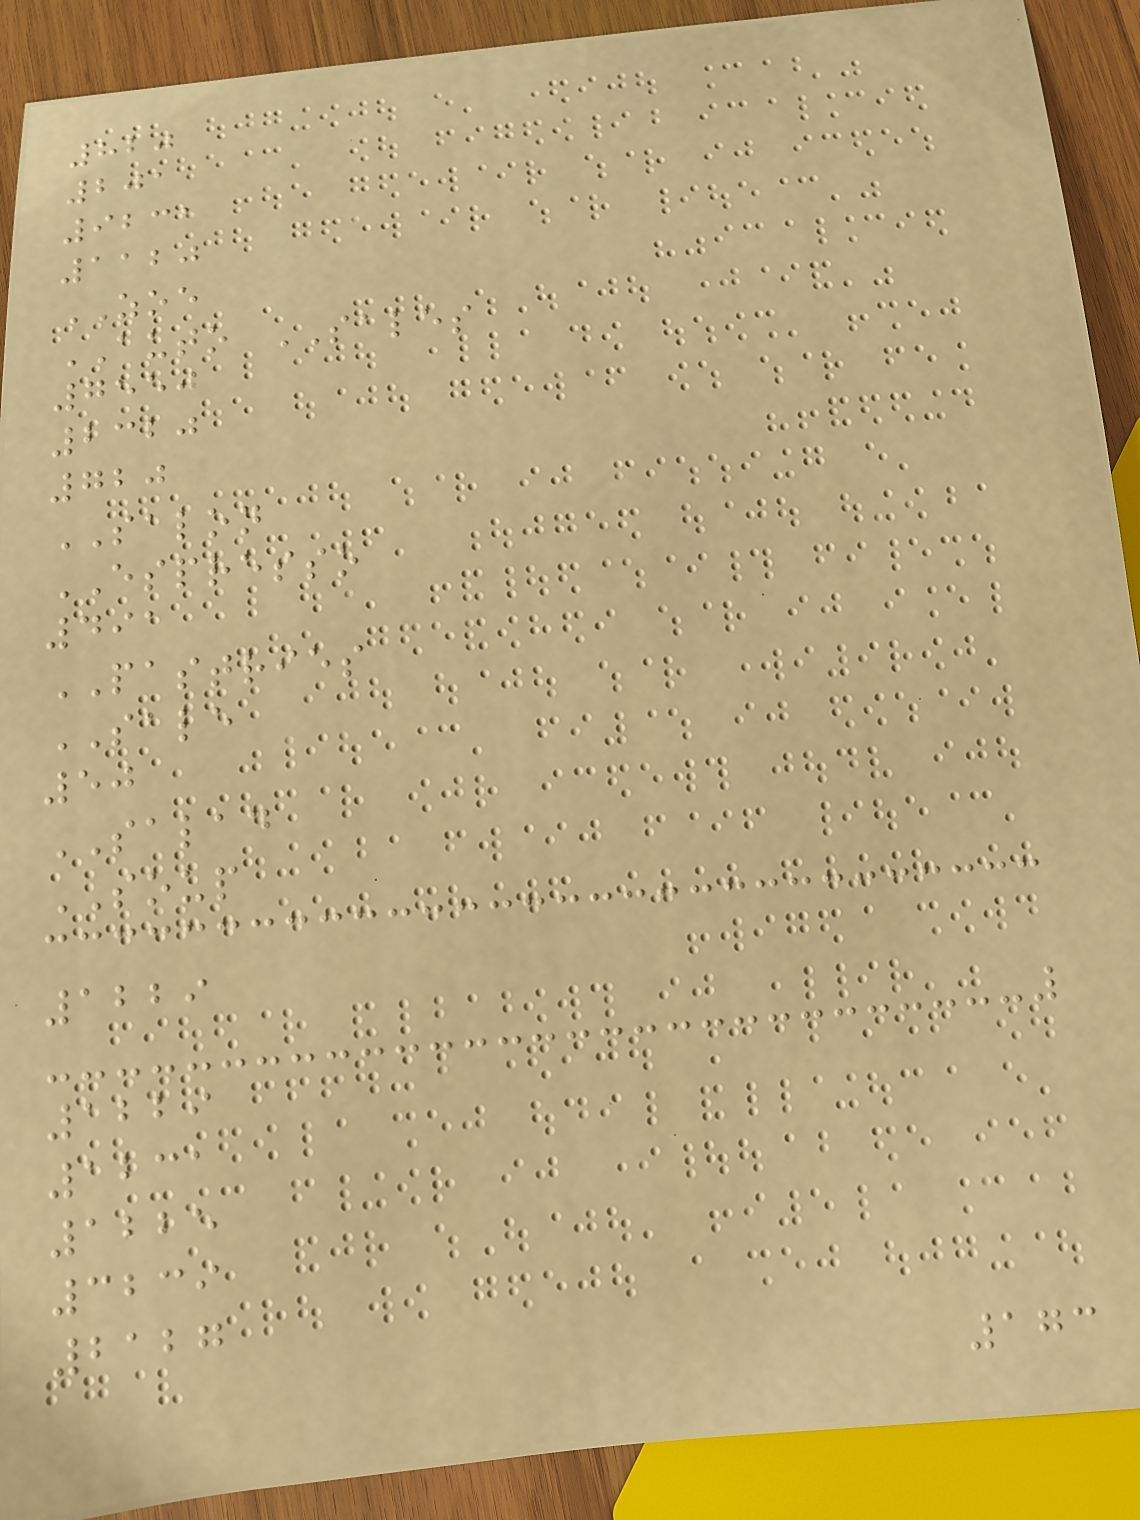820
201
9231
1120
ZOE
AUTO SALES
7550
2320
720
SALON
ESPRESSO
491
PASTRIES
SALE
50
SALAD
SOUP
1229
1229
1231
1225
3239
2127
173
